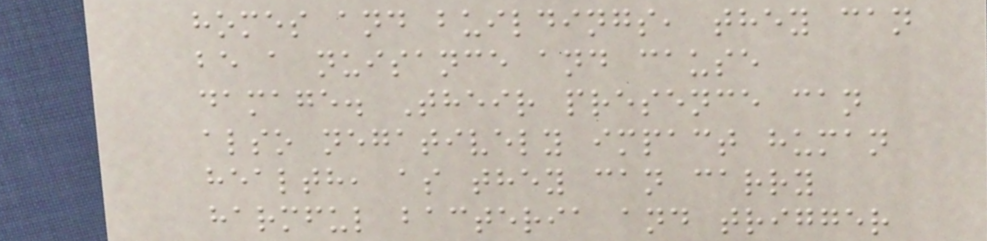homes and buildings, they can
be a nuisance and cause
damage. Their presence can
also negatively impact human
health, as they can carry
harmful bacteria and trigger
